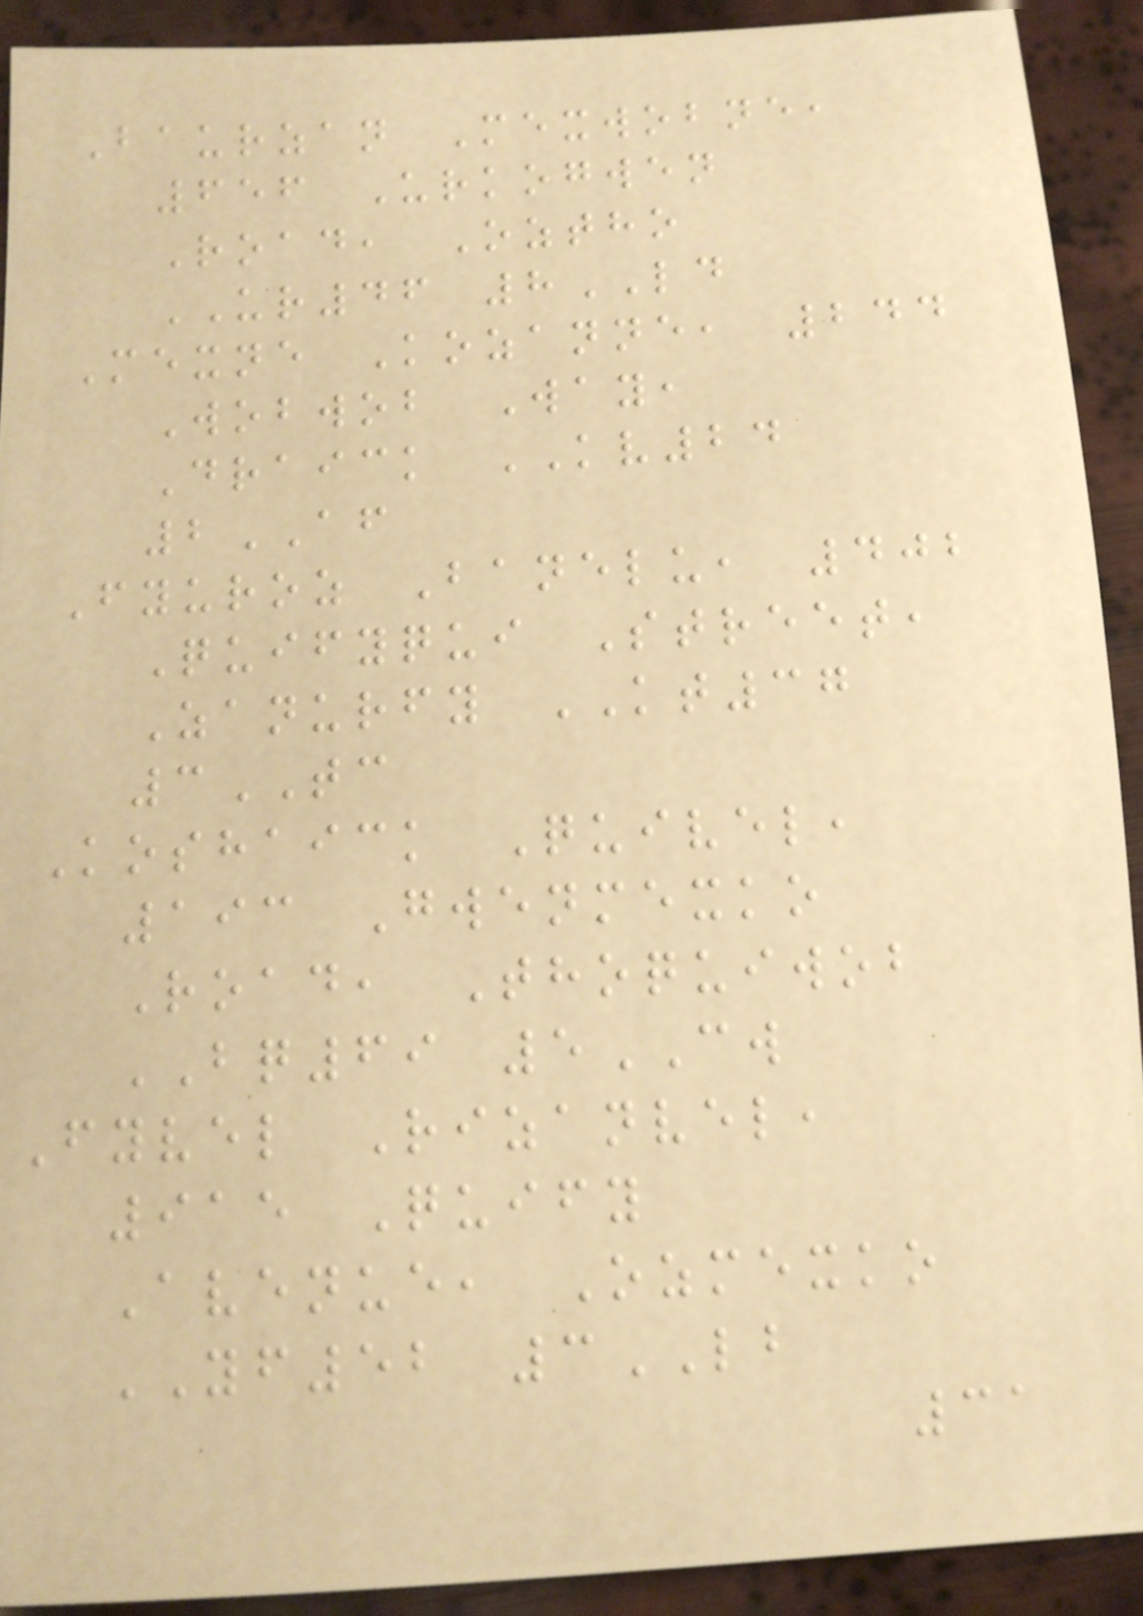Baurzan Mexwobne,
656 Urkogwen
Road, Oztho
UR46 8LD
Mexne Kozanne, 244
Wobwob Way,
Draick KV24
2AF
Fyuroz Banelu, 402
Quifyqui Street,
Zanurfy KT37
3TC
Koshaick Quivel,
193 Gwenmexko
Road, Thoquiwob
BQ69 5CW
Fyvel Rizanvel,
915 Quify
Avenue, Ozmexko
YF52 3LB
31
